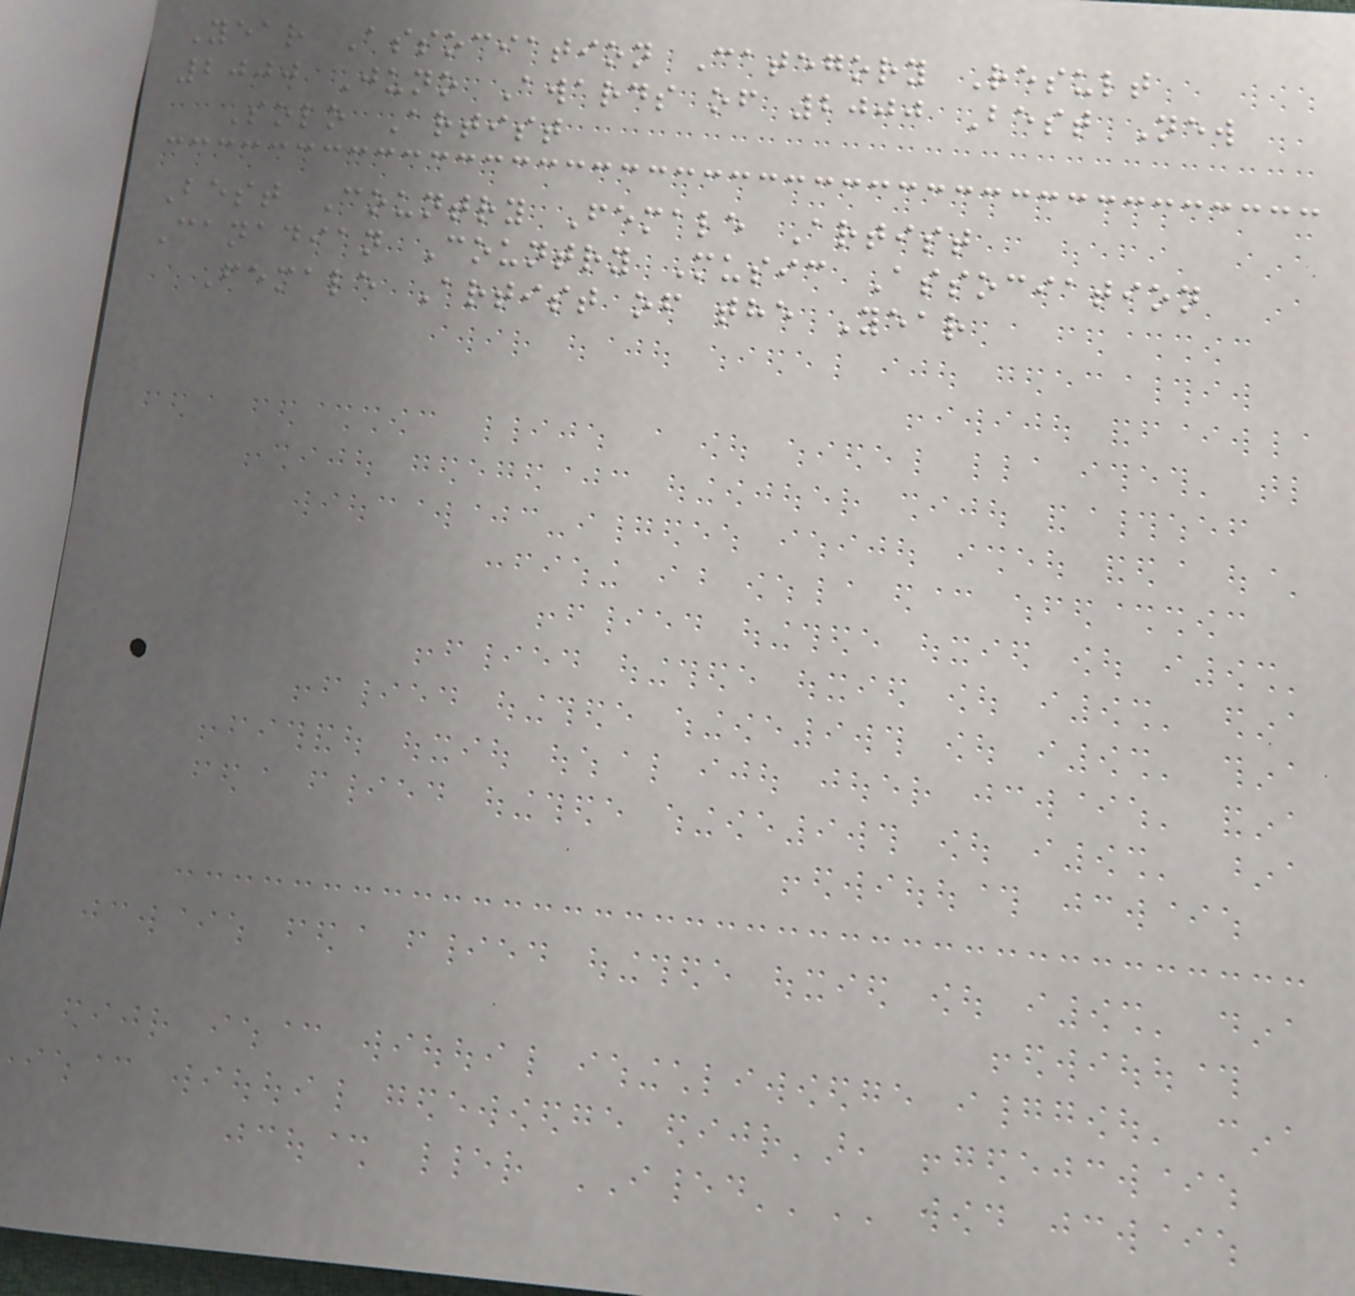Year Association Category Result
2000 Juno Awards of 2000 Best New
Solo Artist
Best Country Female Artist
Canadian Country Music Association
Female Artist of the Year
